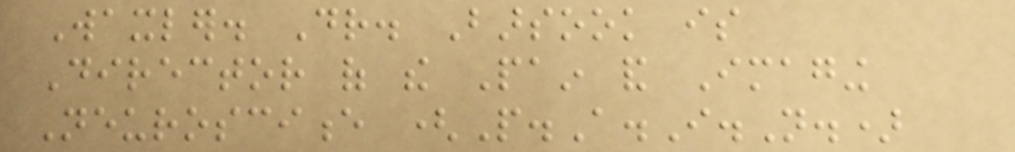Waxler. Dr. Barsook is
Director of the Pain and Imaging
Neuroscience (P.A.I.N.)
